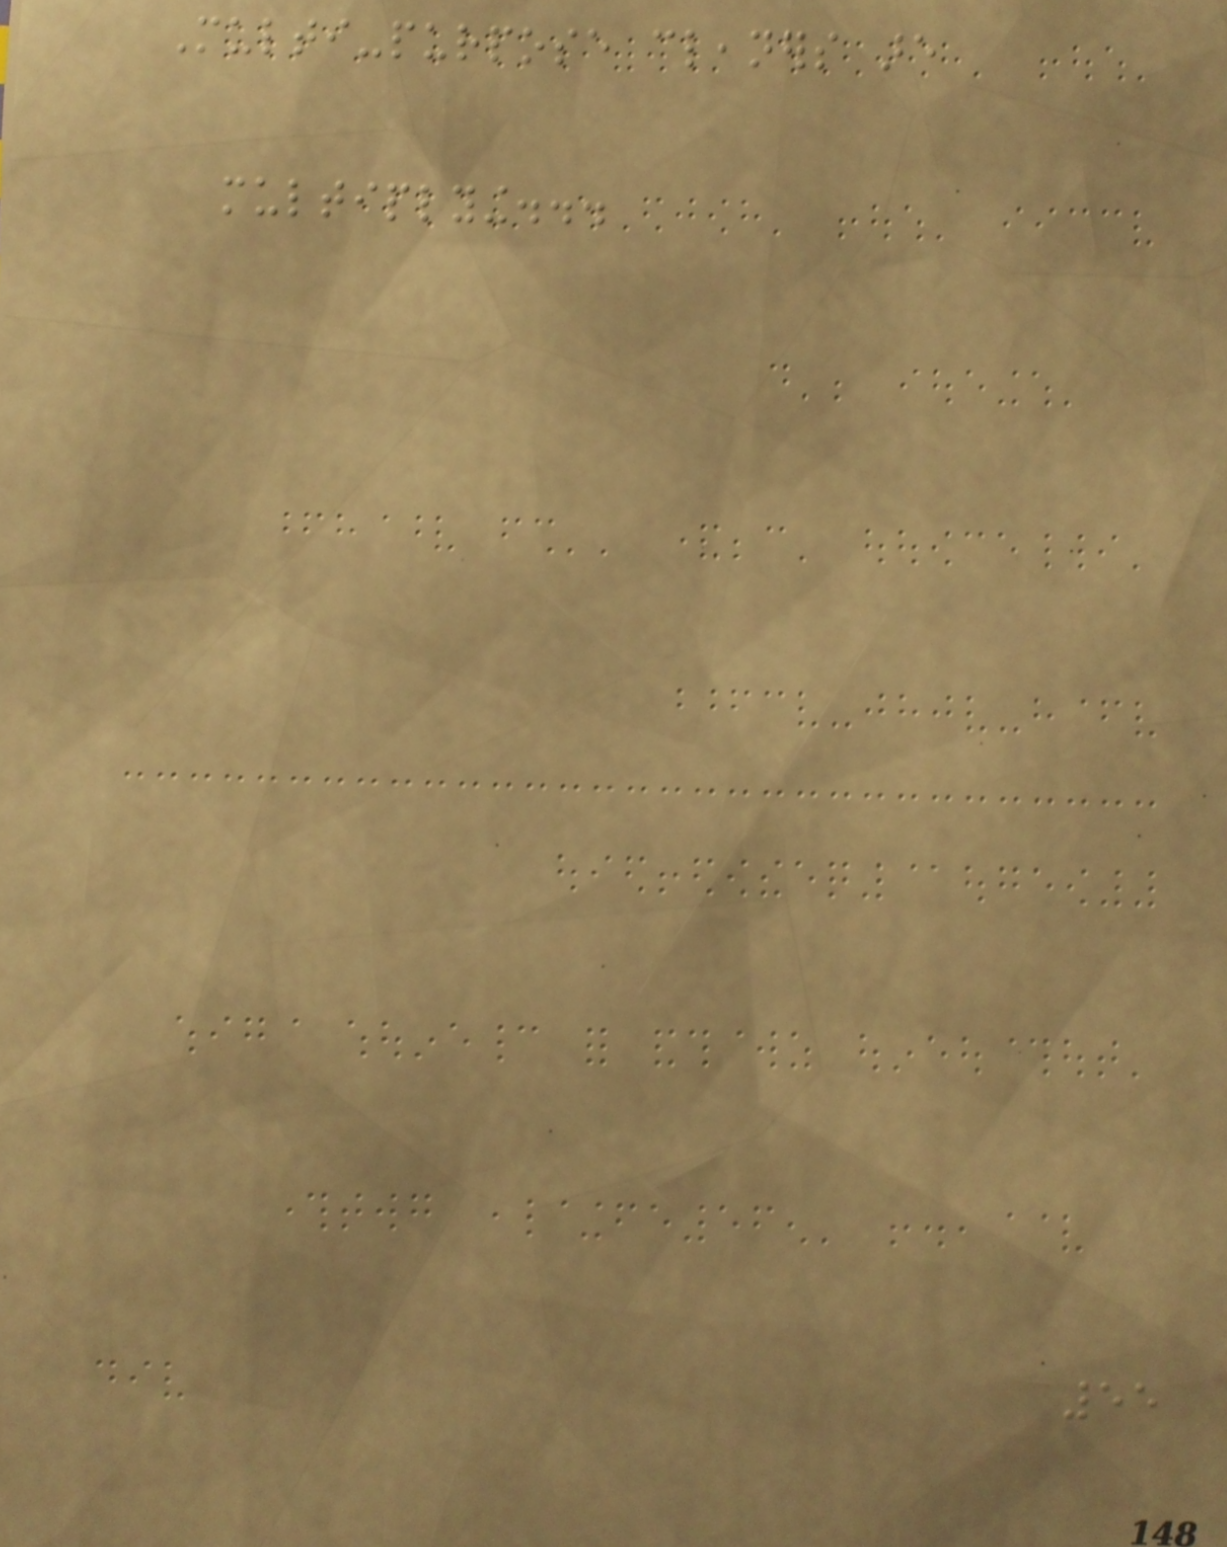Multi-purpose cleaners are
multiplying...
55
